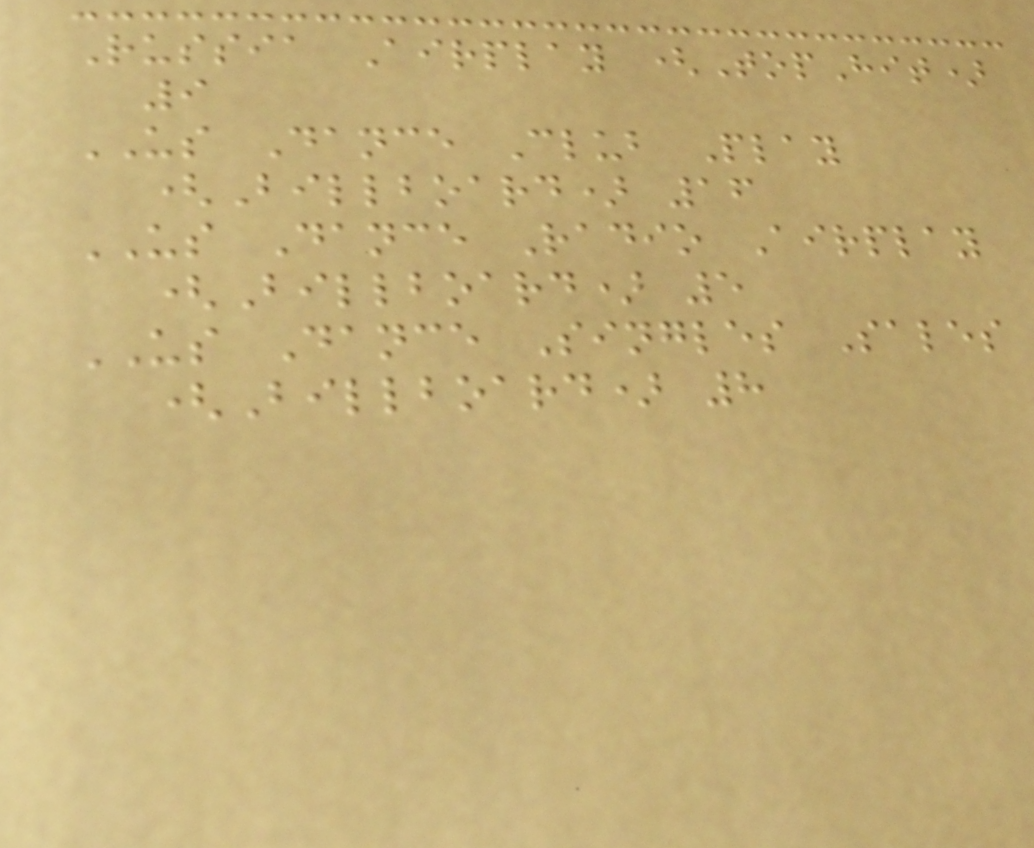Russia Airplay (TopHit)
9
US Dance Club Play
(Billboard) 16
US Dance Radio Airplay
(Billboard) 5
US Dance Singles Sales
(Billboard) 8
